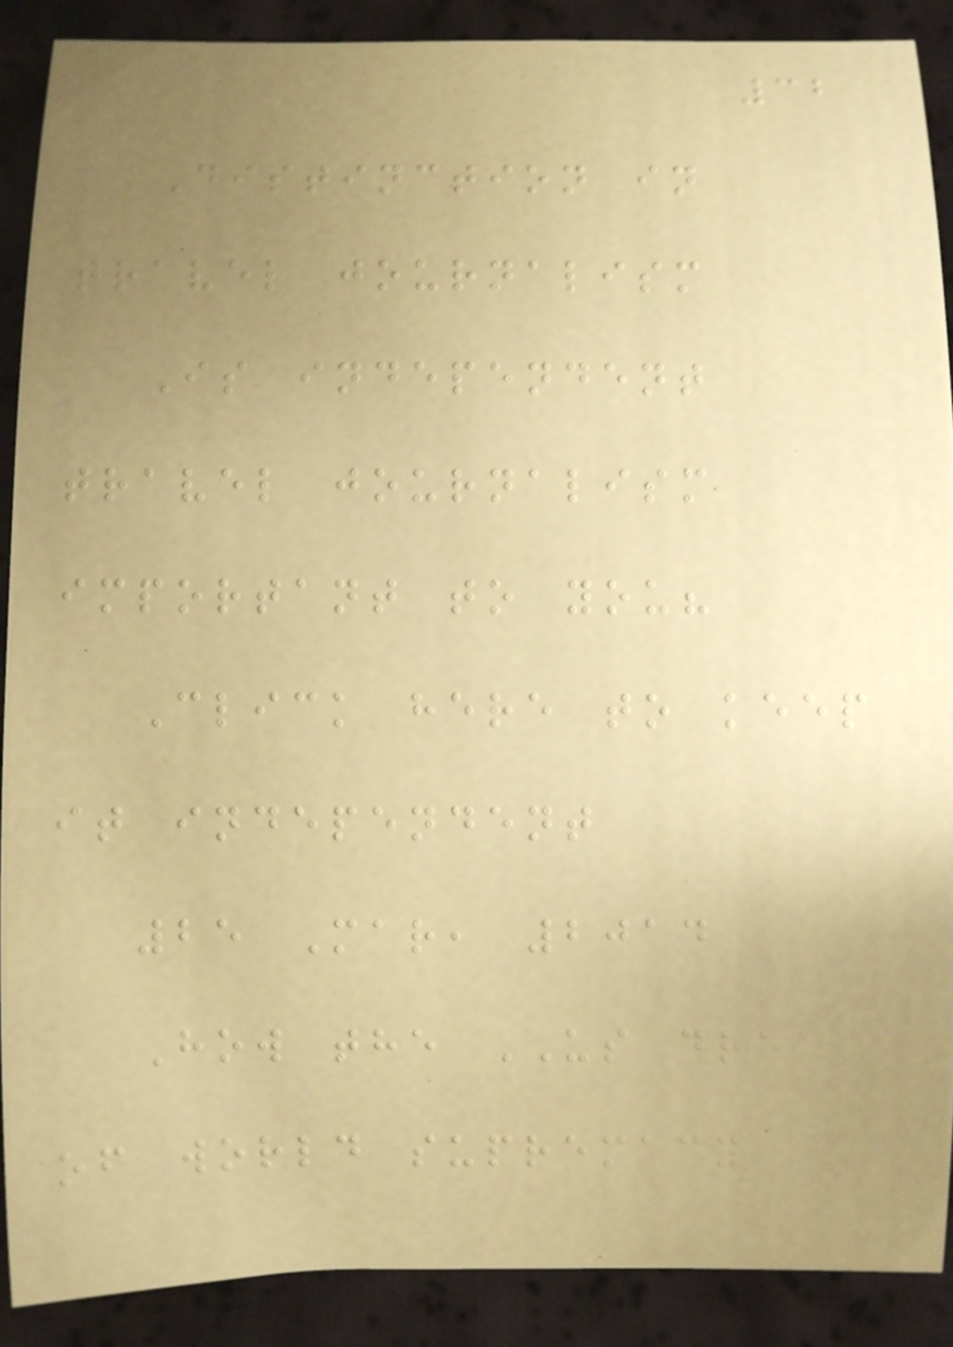32
Distinction in
travel journalism
Is independent
travel journalism
important to you?
Click here to keep
it independent
25 Mar, 2014
How the US dream
of world supremacy
